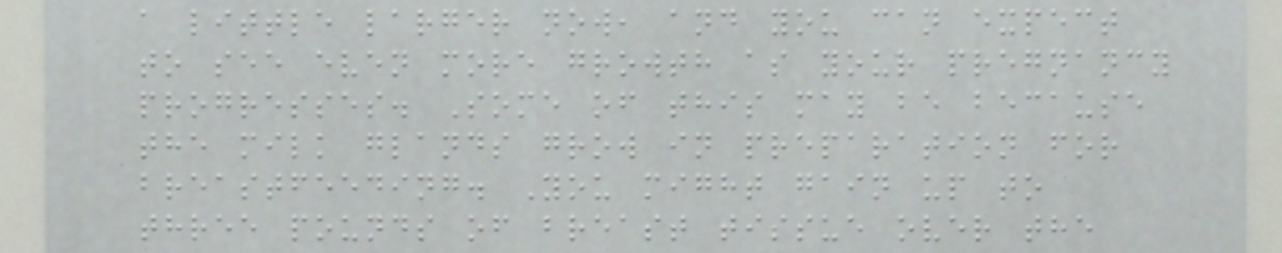a little larger now, and you can expect
to see even more growth as your pregnancy
progresses. Some of this may be because
the milk glands grow in preparation for
breastfeeding. You might gain up to
three pounds of breast tissue over the
